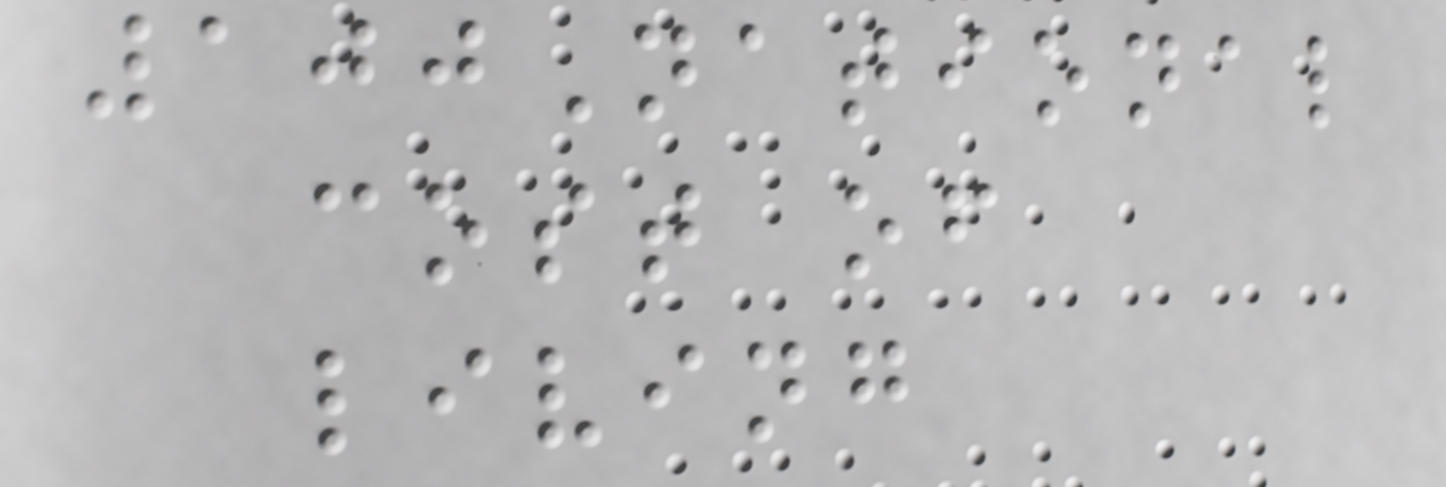100National
cost of
living
